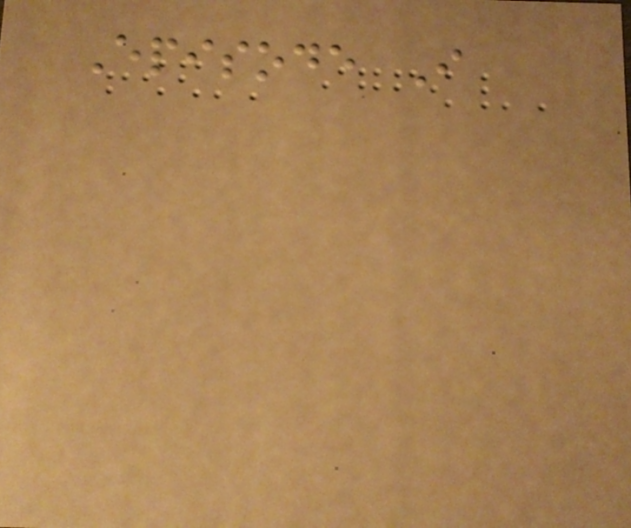Episode I
